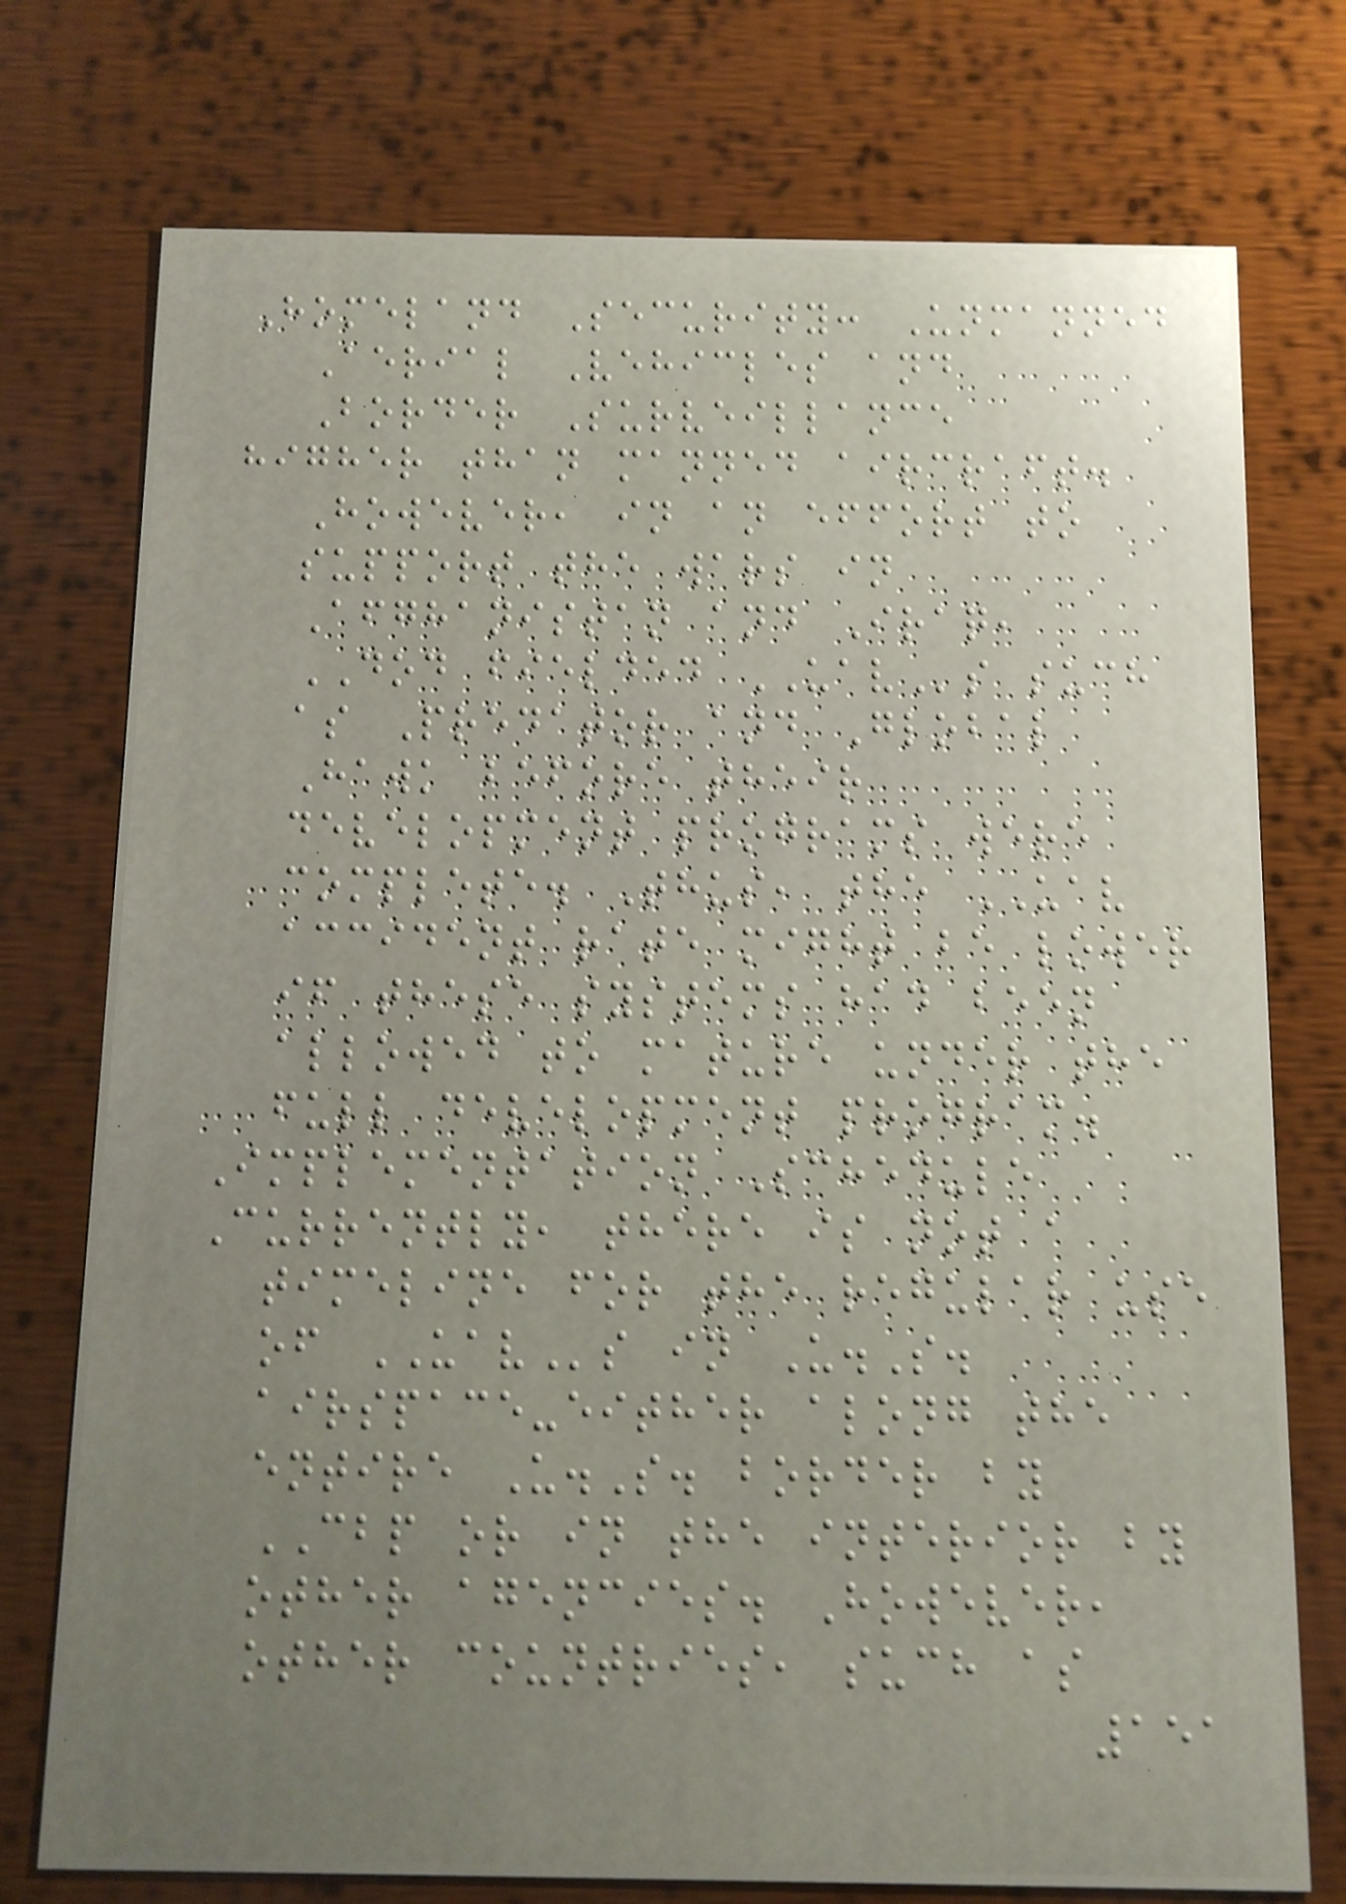Homeland Security: Unmanned
Aerial Vehicles and
Border Surveillance
higher than manned aircraft.
However, in an effort to
support the wars in
Afghanistan and Iraq,
DOD fielded UAVs such
as Predator and Global
Hawk before their
development programs were
complete. Thus, the UAV
accident rate might be lower
if these systems had been
allowed to mature under the
full development program.
Implementation Schedule
Currently, there is not a
timeline for the regular use
of UAVs in U.S.
airspace-either along the
entire U.S. border by
CBP or in the interior by
other agencies. However,
other countries, such as
151
